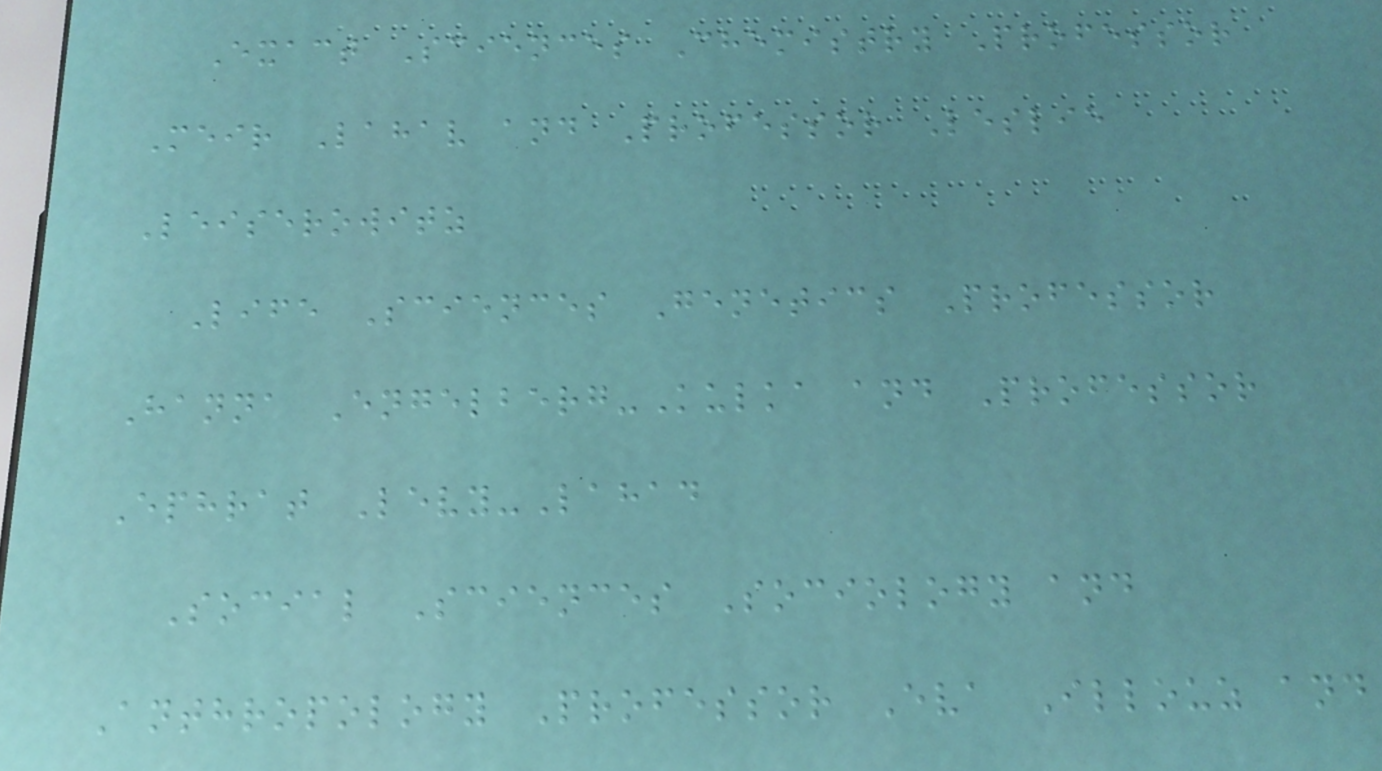Exact Sciences Chemistry Professor
Meir Lahav and Professor Leslie
Leiserowitz
Life Sciences Genetics Professor
Hanna Engelberg-Kulka and Professor
Ephrat Levy-Lahad
Social Sciences Sociology and
Anthropology Professor Eva Illouz and
